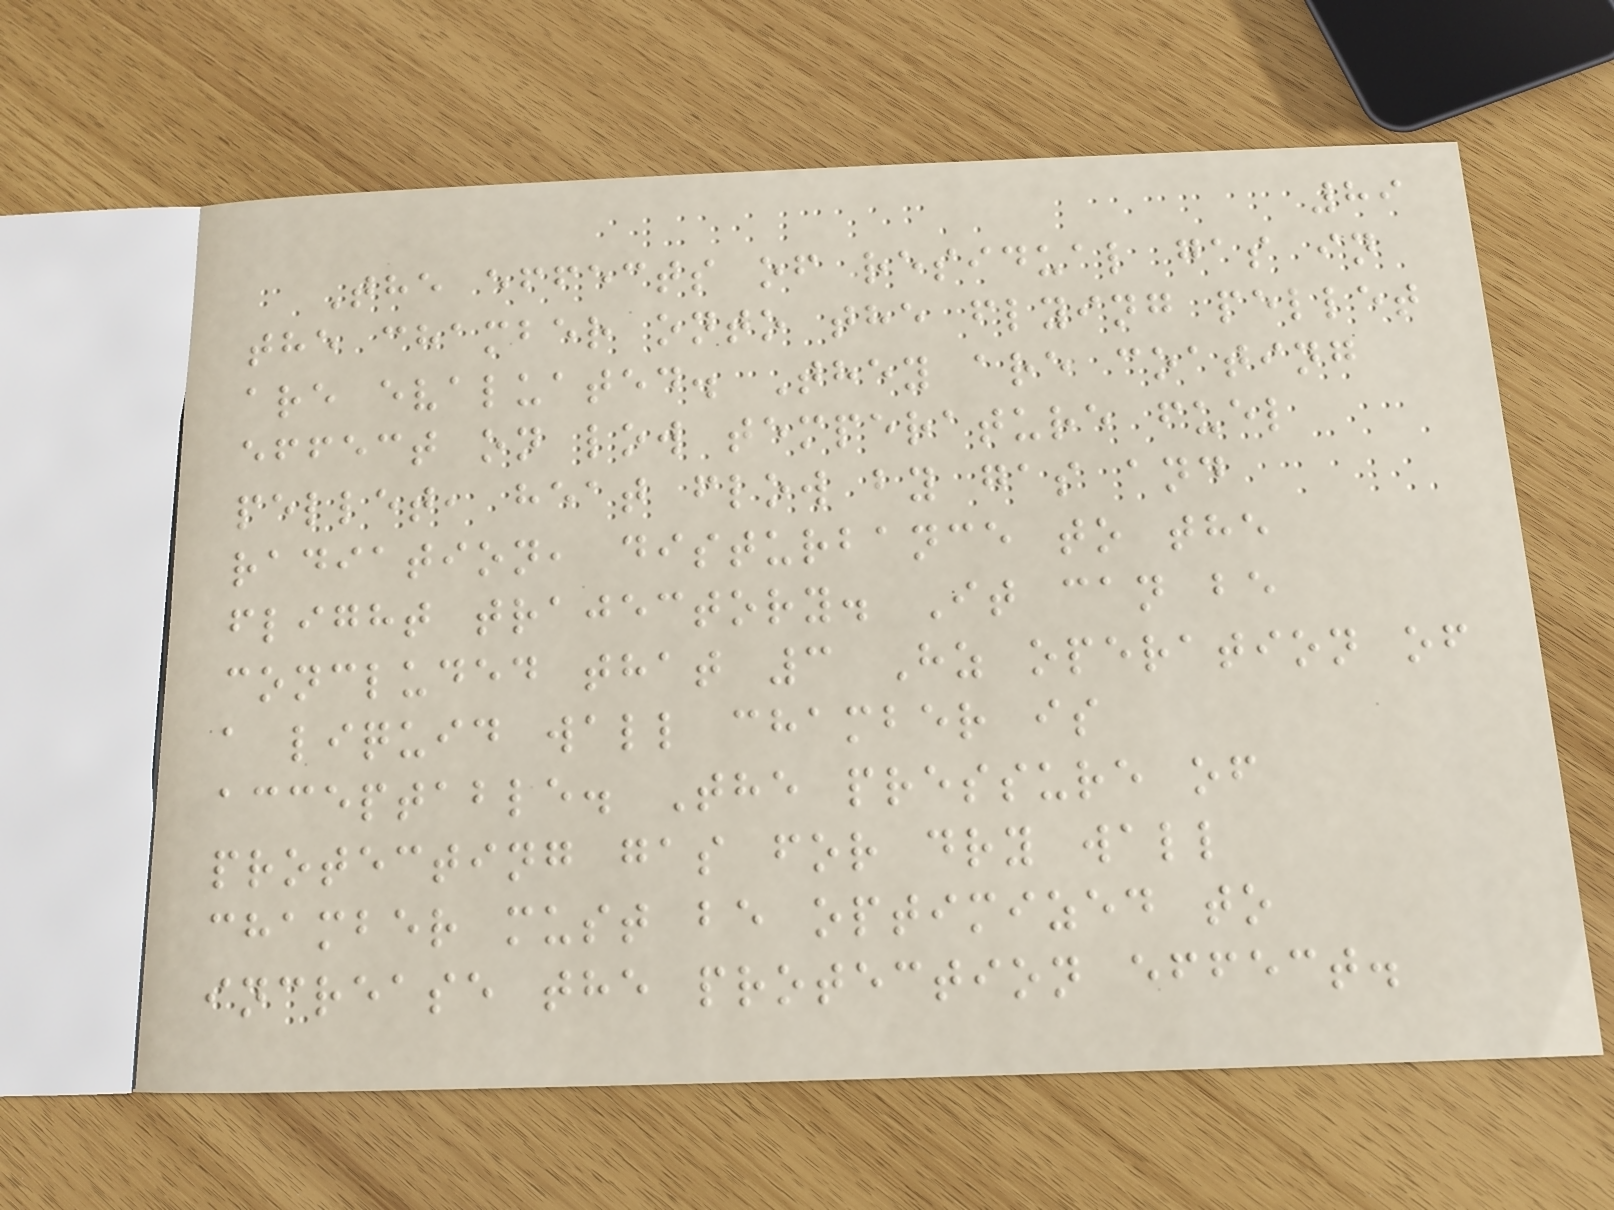89
The effects of residual gas in
the chamber onto the flying pellet
are evaluated. They are coating
effect on low temperature fuel
pellet, heat flow by gas and
radiation, disturbance to the
flight trajectory. It can be
concluded that 3 Hz operation of
a liquid wall chamber is
acceptable. The pressure of
protecting gas for dry wall
chamber must be optimized to
increase the protection effect.
